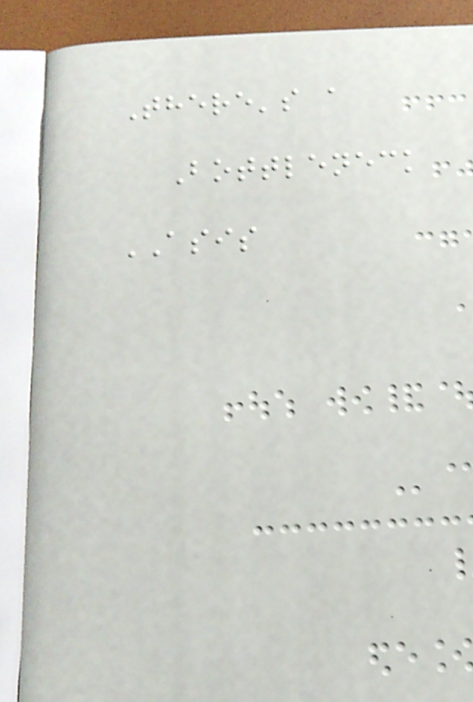There's a
Bottleneck
ASIS
